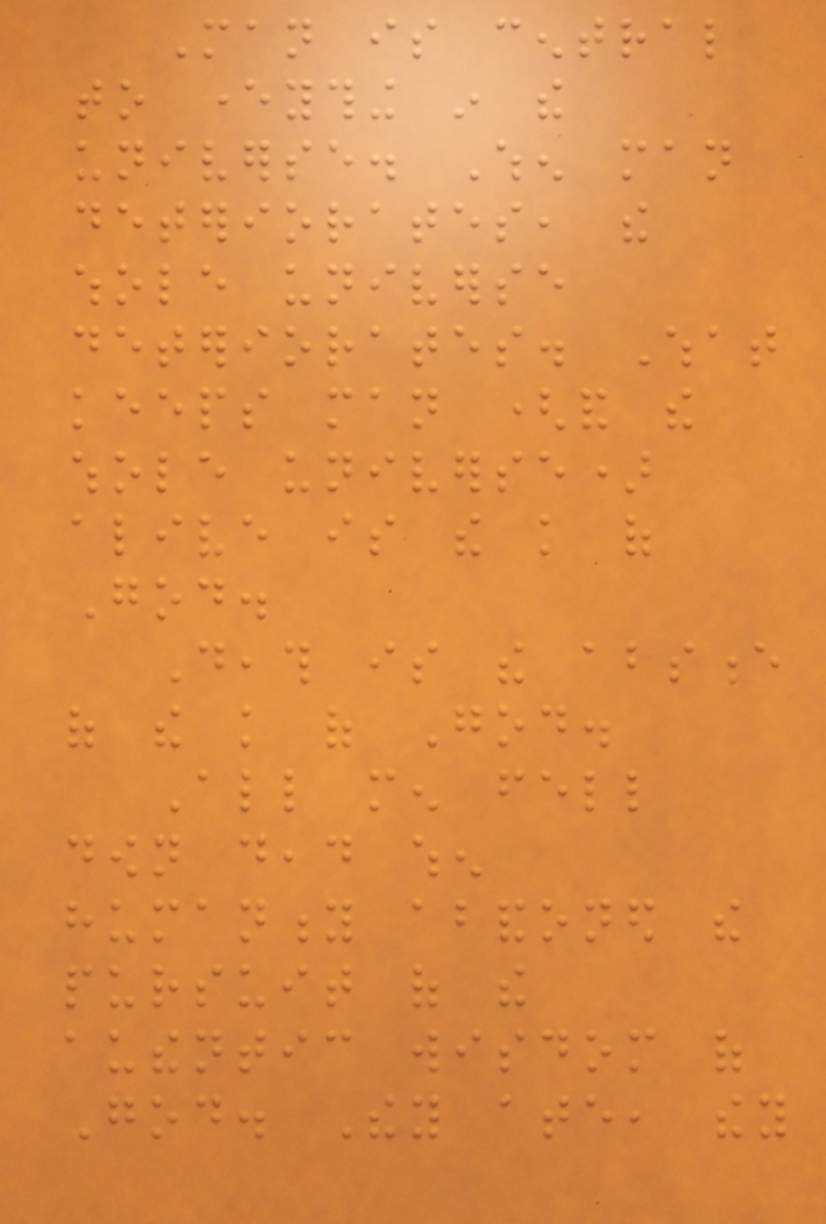Man is central
to everything in the
universe. When man
deteriorates, the
whole universe
deteriorates. What
keeps man (and the
whole universe)
alive is the knowledge of
God.
Death is the absence
of the knowledge of God.
All men fell
down dead when
humanity abandoned the
pursuit of the
authentic wisdom of
God. They ate, they
